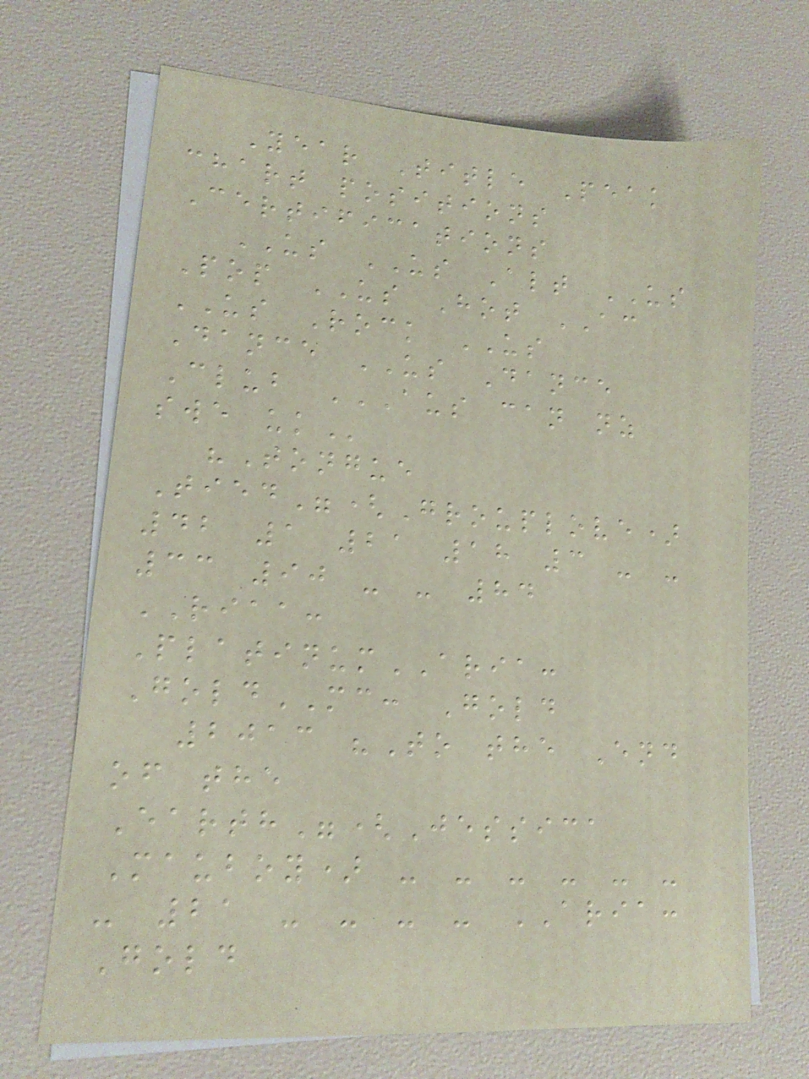Year Title Peak
chart positions
Certifications
US US Alt US
Pop US Hot AC
US Rock US
Dance US Dance
Club AUS CAN NZ
SWE UK
"Tongue
Tied"(Grouplove)
42 1 21 18 3 - -
33 90 - - 84
RIAA:
PlatinumARIA:
GoldMC: Gold
2013 "To the End
of the
Earth"(Jessica
Mauboy) - - - - - -
- 21 - - - - ARIA:
Gold
